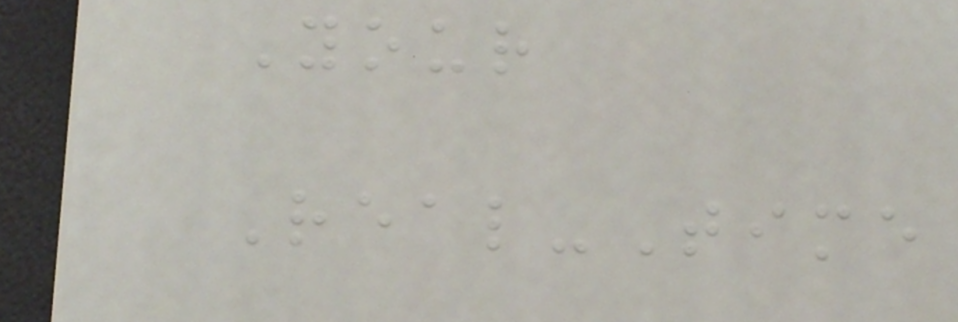Your
Real-Time
